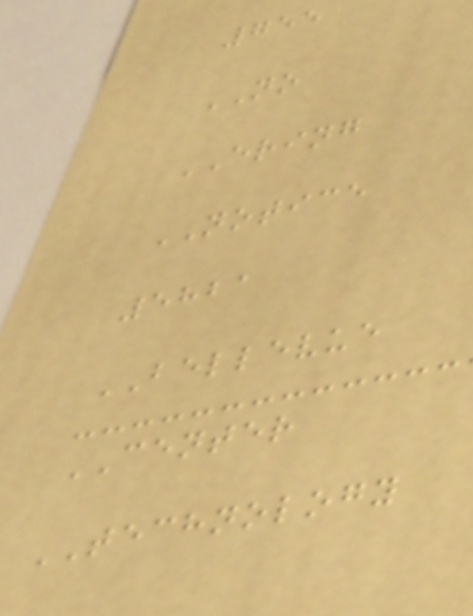755
NO
ERING
NOTICE
5821
BELLEVUE
CENTER
TECHNOLOGY
